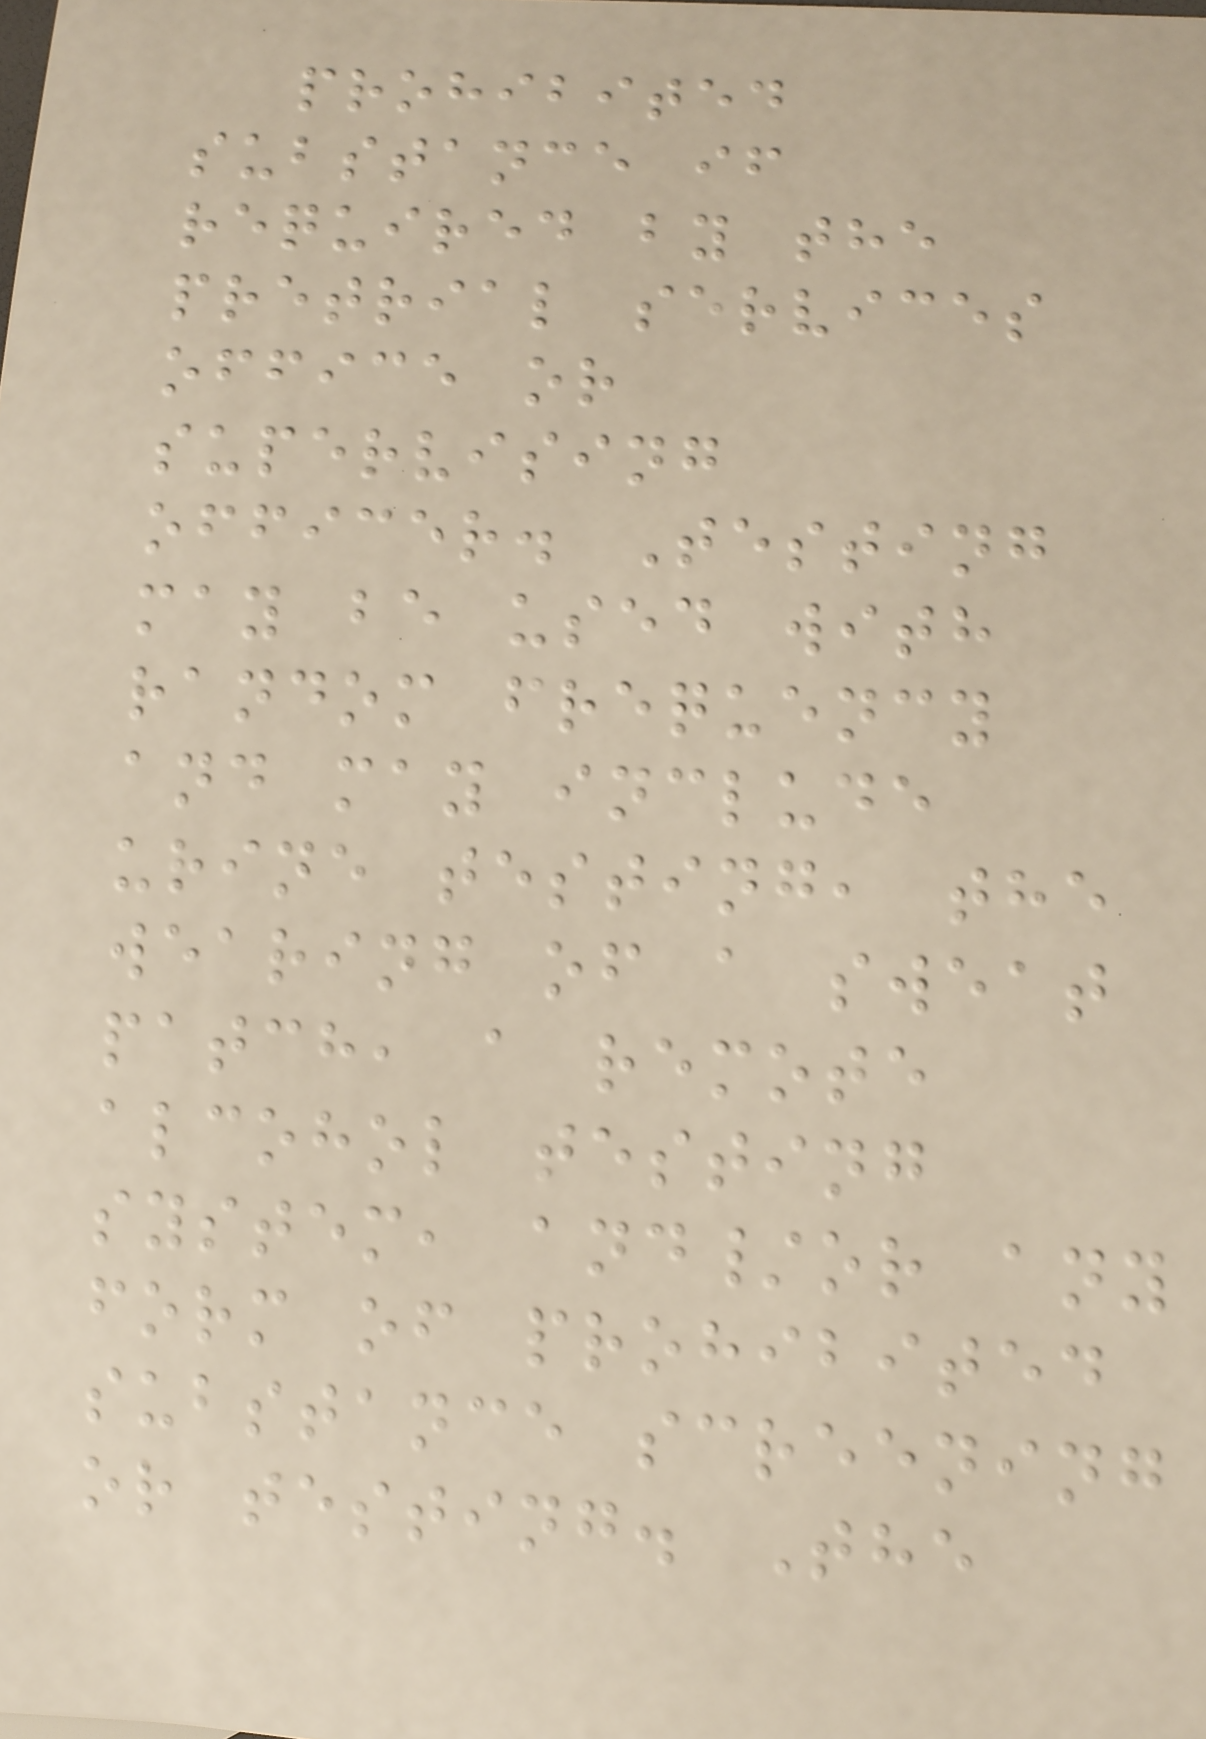prohibited
substance if
required by the
pretrial services
office or
supervising
officer. Testing
may be used with
random frequency
and may include
urine testing, the
wearing of a sweat
patch, a remote
alcohol testing
system, and/or any
form of prohibited
substance screening
or testing. The
